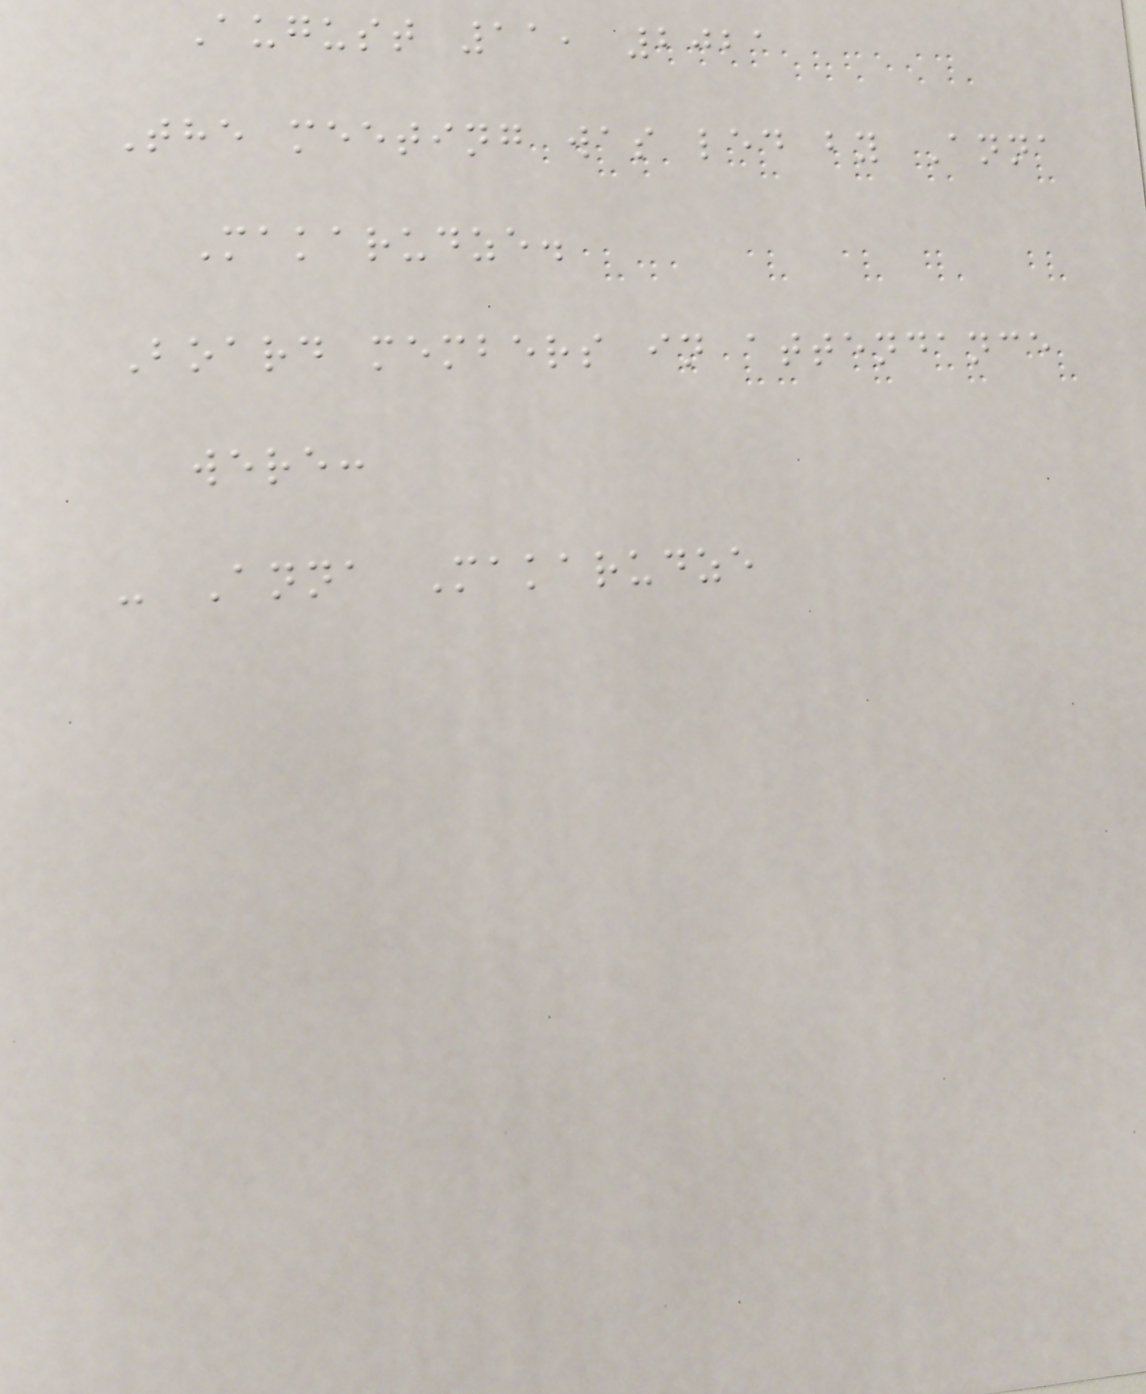August 11, 2021
The meeting was led by Anna
Makarudze.
Board members in attendance
were:
- Anna Makarudze
